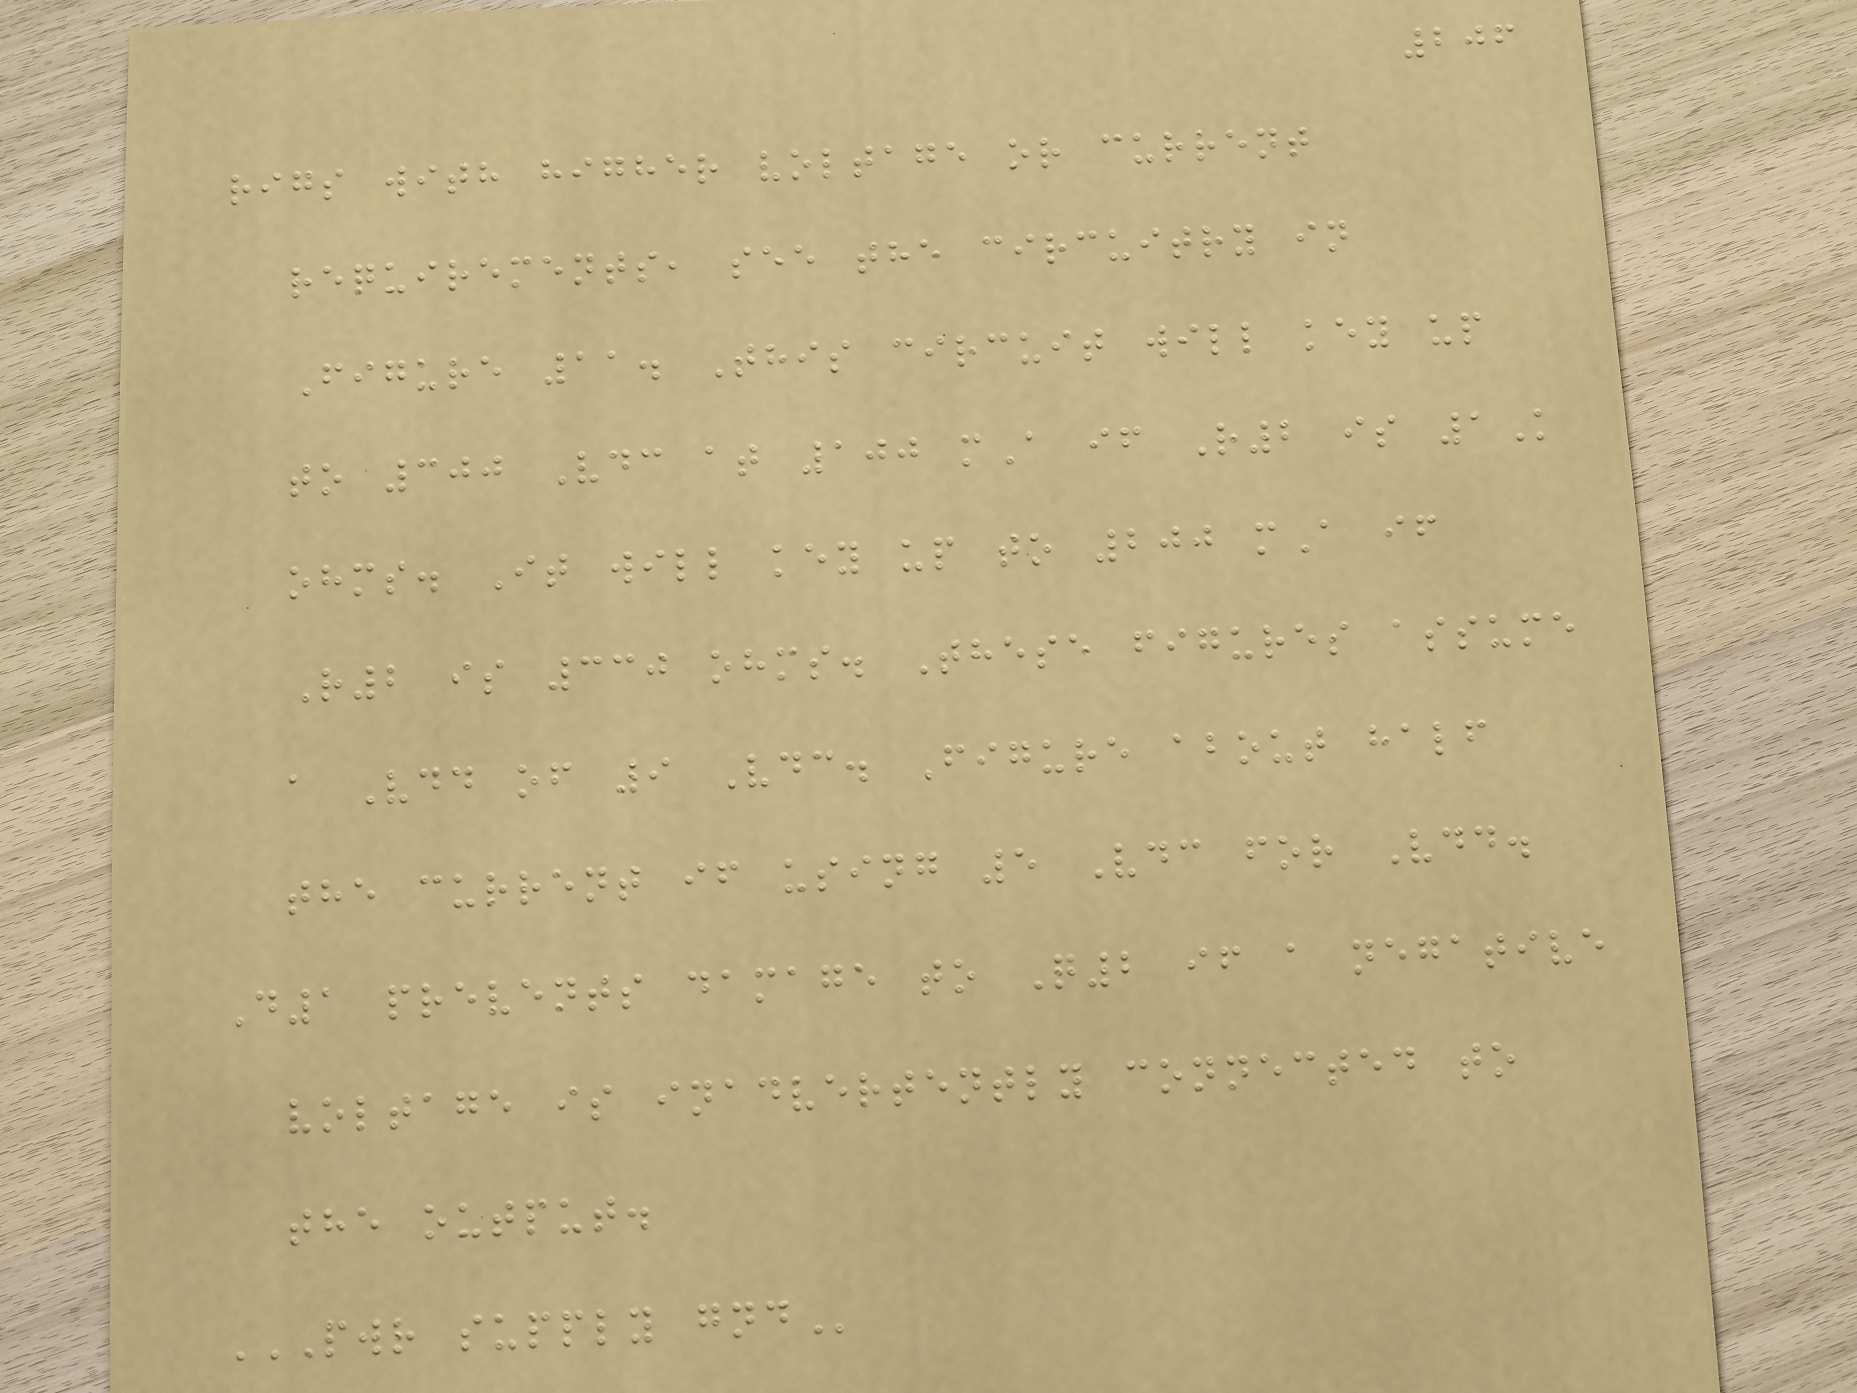206
rigs with higher voltage or current
requirements, see the circuitry in
Figure 11. This circuit will key up
to 300 Vdc at 100 mA if R2 is 1K
ohms. It will key up to 200 mA if
R2 is 330 ohms. These figures assume
a Vdd of 9 Vdc. Figure about half
the current if using 5 Vdc for Vdd.
D1 prevents damage to Q2 if a negative
voltage is inadvertently connected to
the output.
PWR SUPPLY GND
